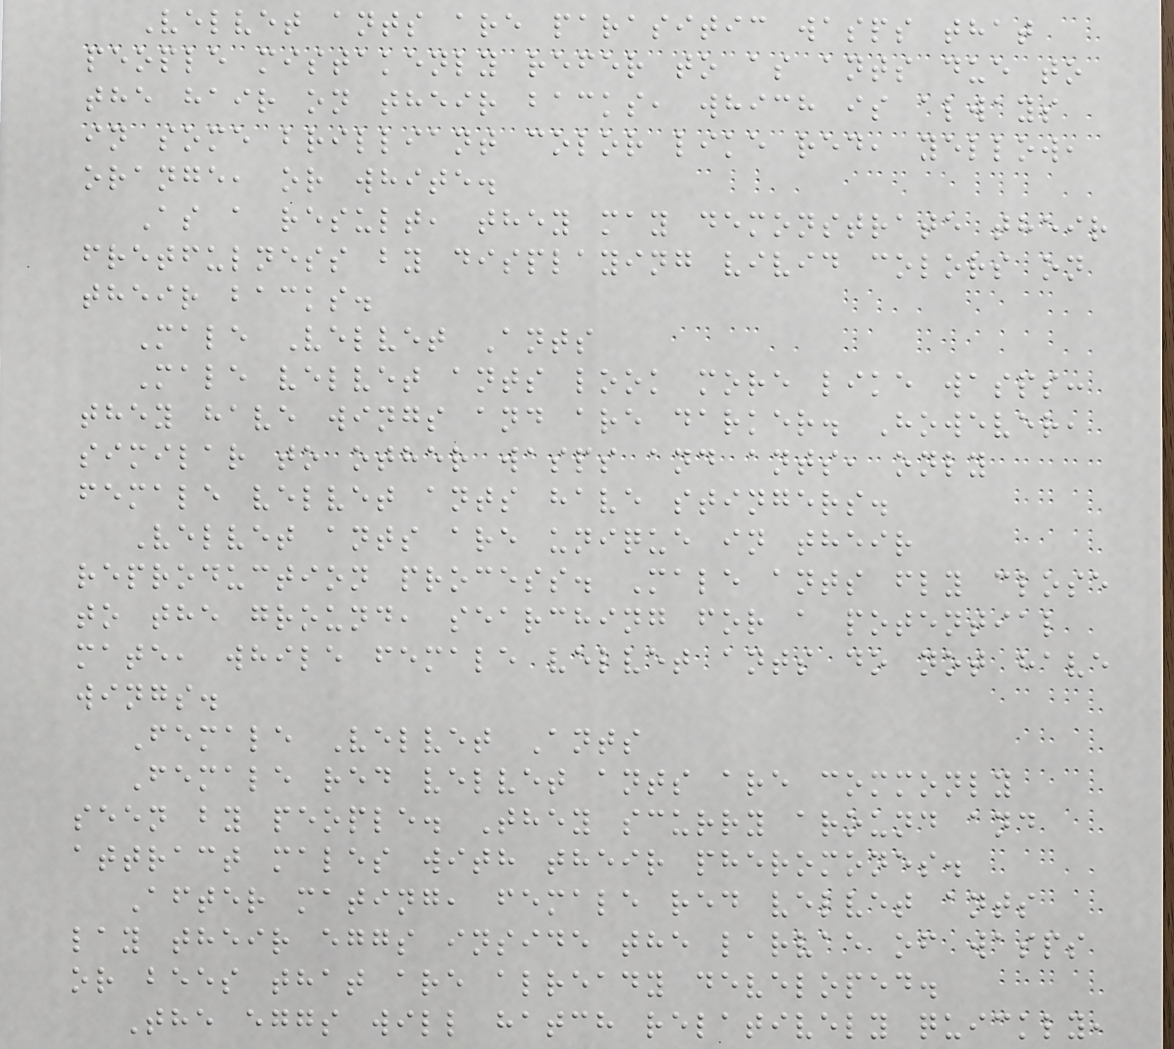Velvet ants are parasitic wasps that
people mistakenly refer to as ants due to
the hair on their backs, which is always
in some brilliant color like red, yellow,
orange, or white.
As a result, they may demonstrate their
fretfulness by displaying vivid colors on
their backs.
Male Velvet Ants
Male velvet ants look more like wasps:
they have wings and are darker. However,
similar to other wasps and ants, only
female velvet ants have stingers.
Velvet ants are unique in their
reproduction process. Male ants fly close
to the ground, searching for a potential
mate, while female velvet ants do not have
wings.
Female Velvet Ants
Female red velvet ants are commonly
seen by people. They scurry around and
attract males with their pheromones.
After mating, female red velvet ants
lay their eggs inside the larvae of wasps
or bees that are already developed.
The eggs will hatch relatively quickly,
